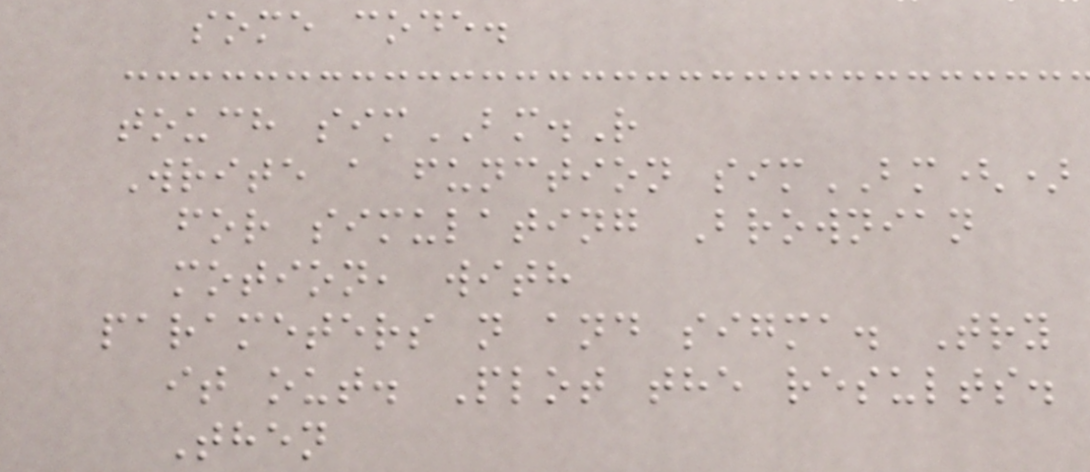some code.
touch simBM.R
Write a function simBM()
for simulating Brownian
motion, with
parameters n and sigma. Try
it out. Plot the results.
Then
